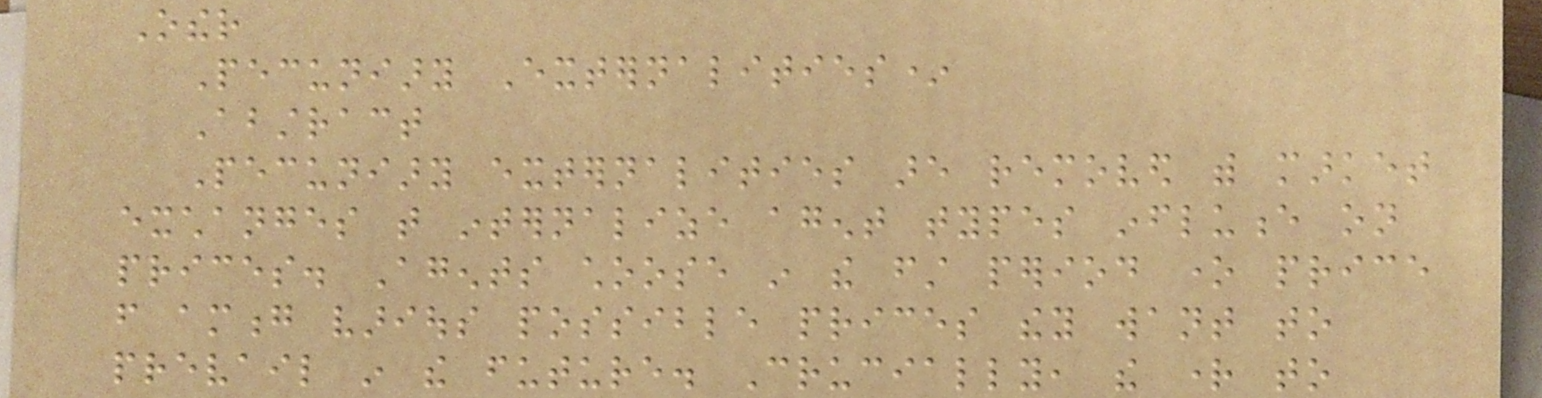Other
Pecuniary Externalities*
Abstract
Pecuniary externalities are removed with market
exchanges that internalize agent types influence on
prices. Agents choose in the first period one price
from among various possible prices they want to
prevail in the future. Crucially, the right to
